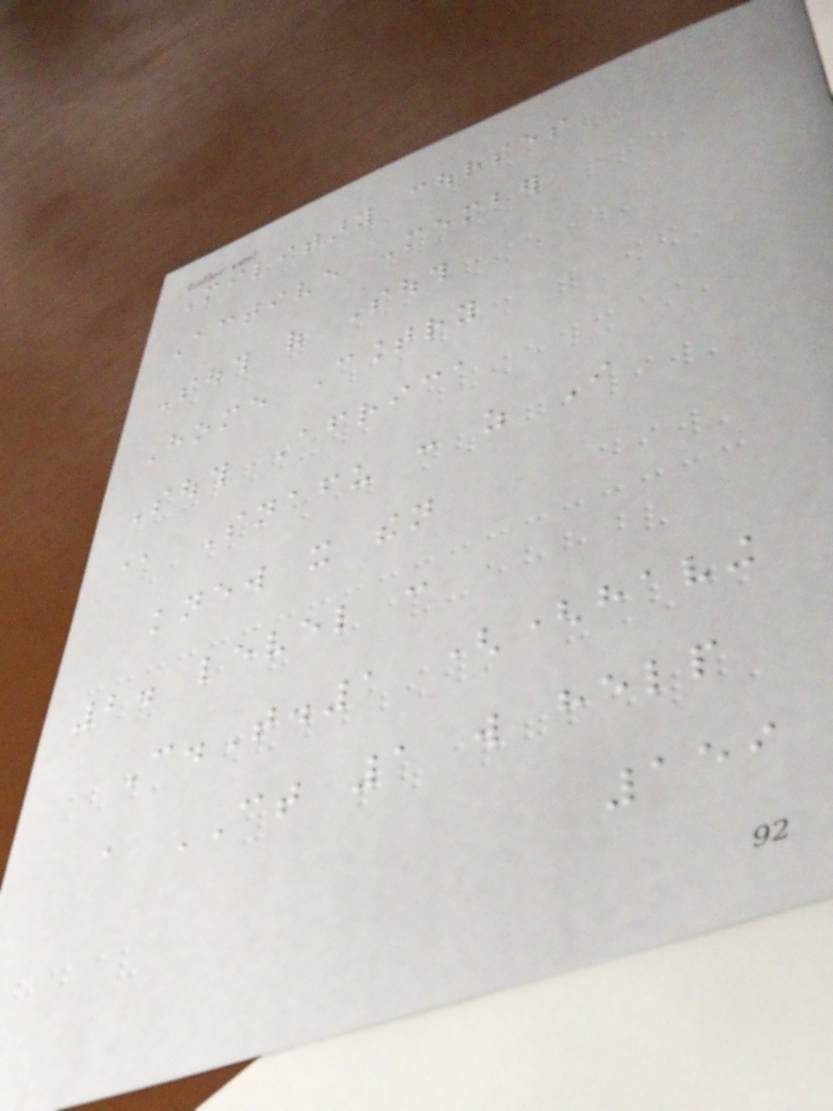Military courses
Active Member
South of South
Home Country
South Africa
@ Snafu : as I
knew it then
2. level :
C.T.1 ((having
a CT 1 will help
159
